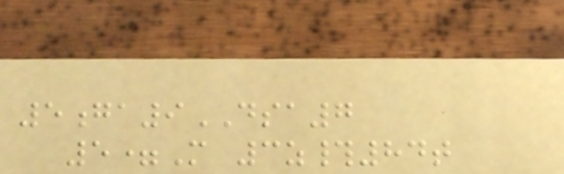5ga9DSA7
5=M 3z#84t
